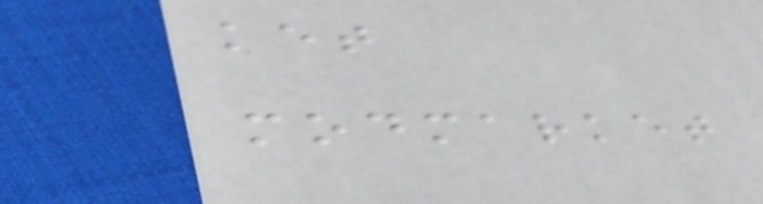ket
modmarket
